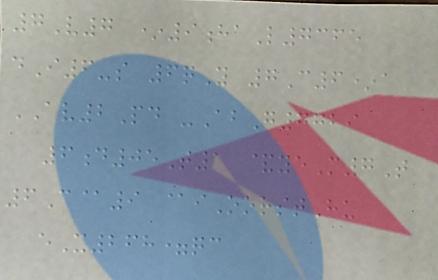7V7 *9haL7365
dI6-s 6qY 7C6*a
AV2Pd -AbG7729
6d05T1 &yeM7T
6C@9 @iOorstHu
eX268=qc
